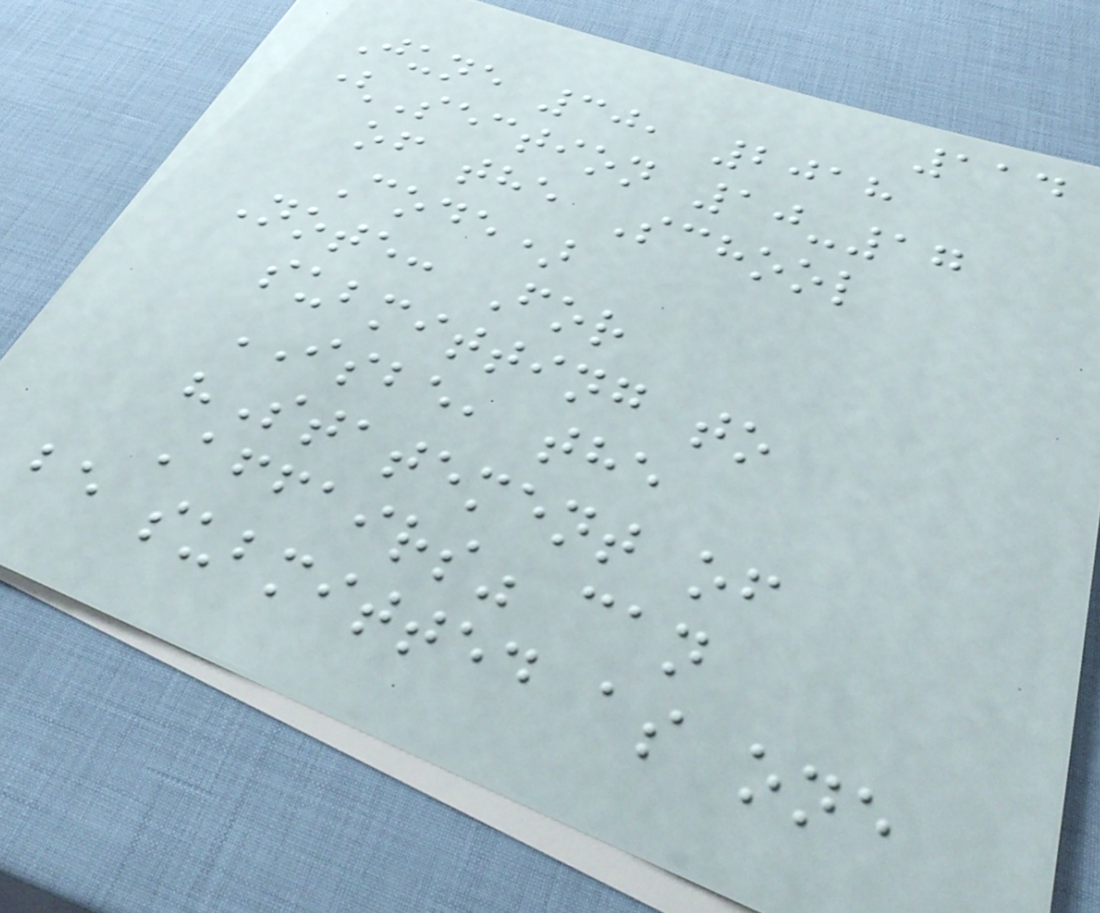114
June 30, 2018
(Section 10-17
of the School
Code)
Note: For
submitting to
ISBE, the
"Statement of
Affairs" can
be submitted as one
